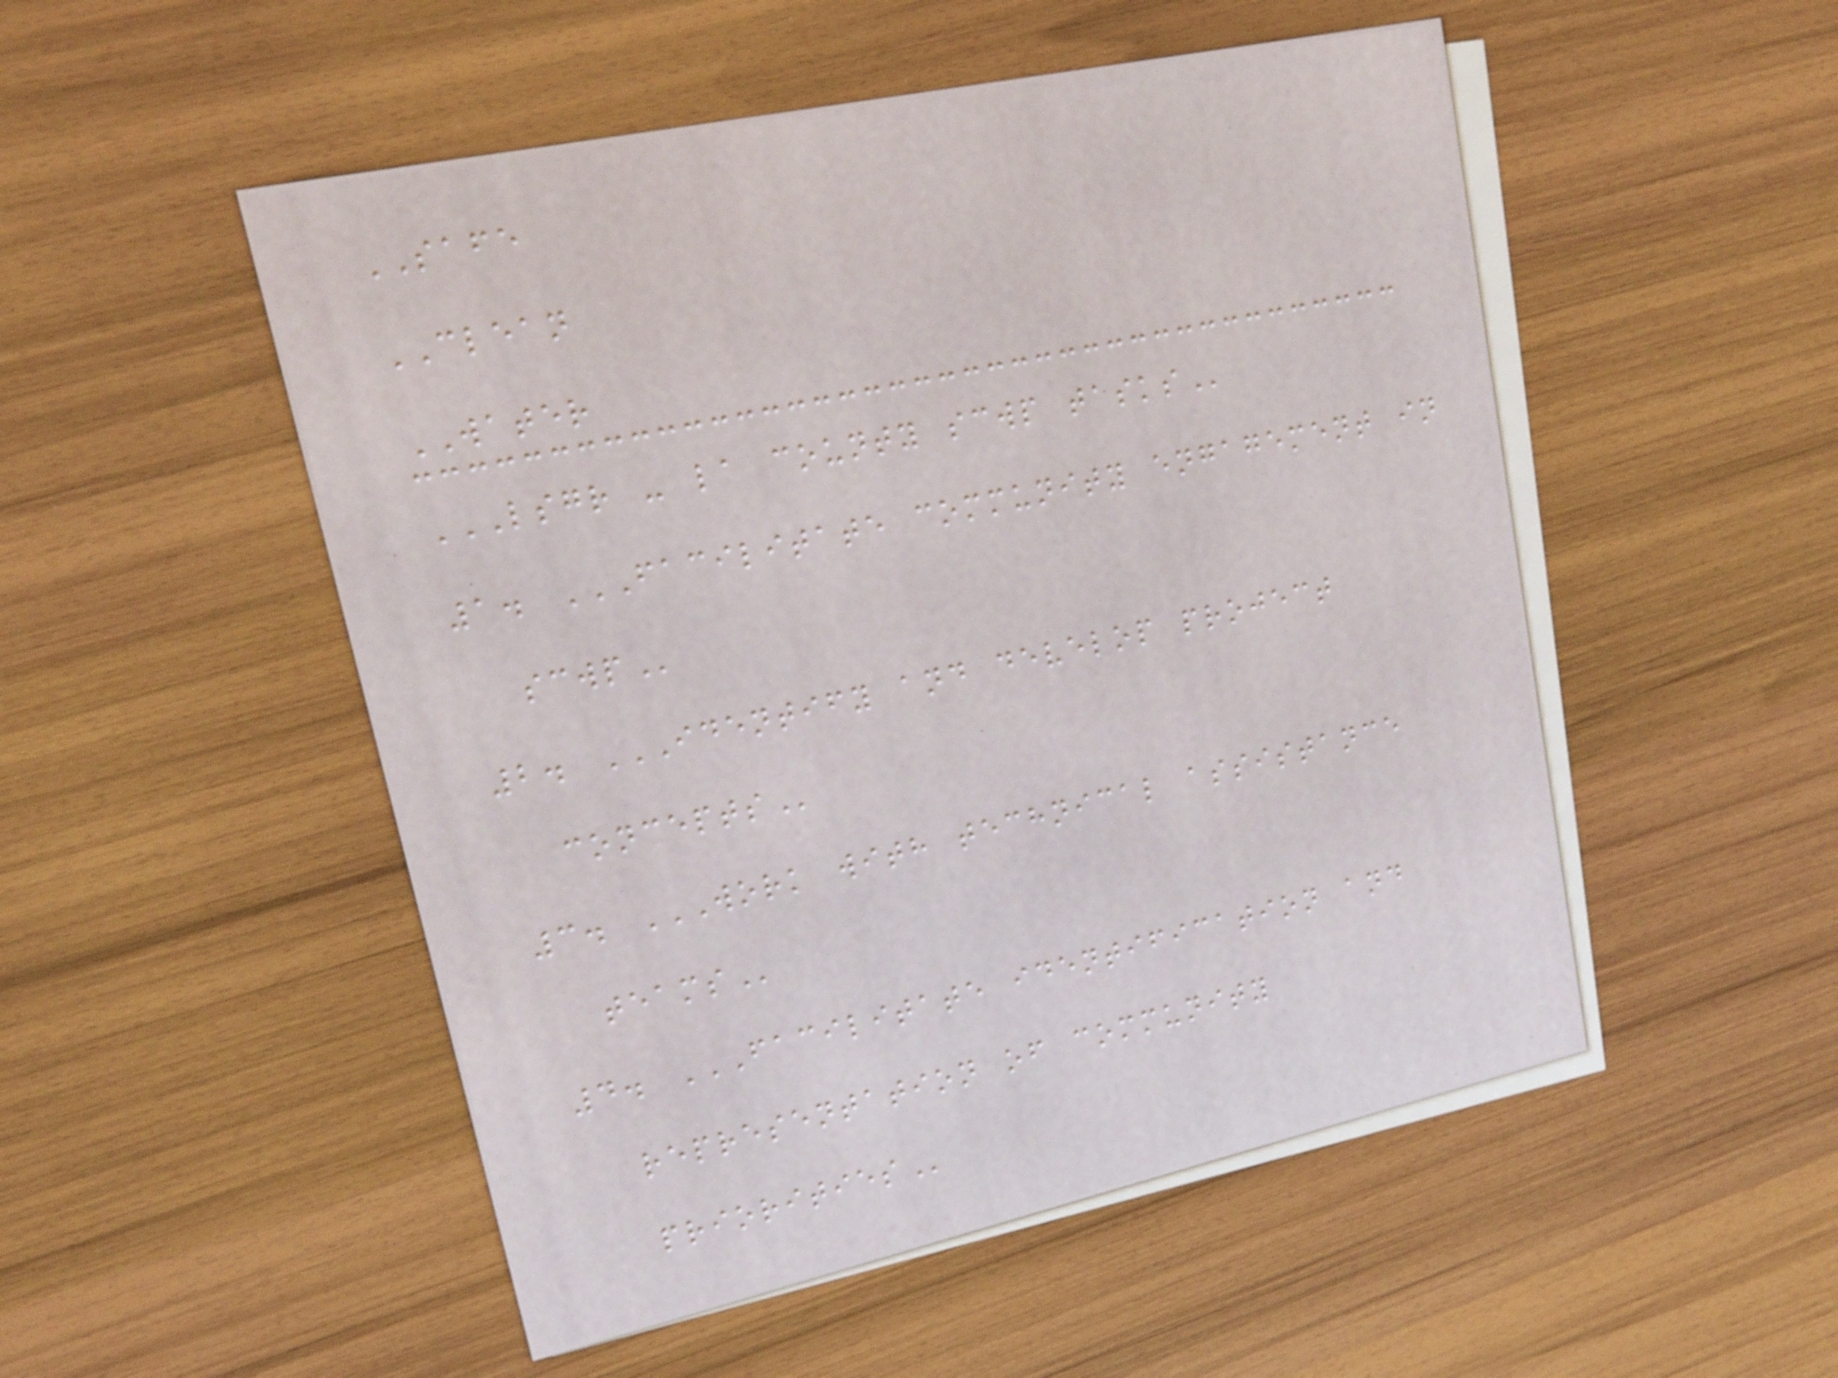SAFE
CLEAN
WATER
LSGR - LA COUNTY SCWP TASKS
1. FACILITATE COMMUNITY ENGAGEMENT IN
SCWP
2. IDENTIFY AND DEVELOP PROJECT
CONCEPTS
3. WORK WITH TECHNICAL ASSISTANCE
TEAMS
4. FACILITATE IDENTIFICATION AND
REPRESENTATION OF COMMUNITY
PRIORITIES
